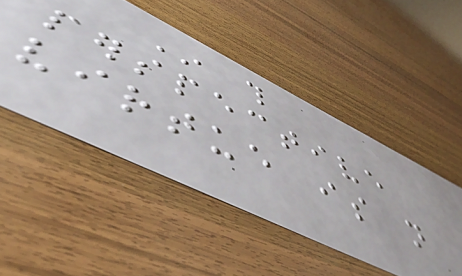In this
perspective
virtue is not
